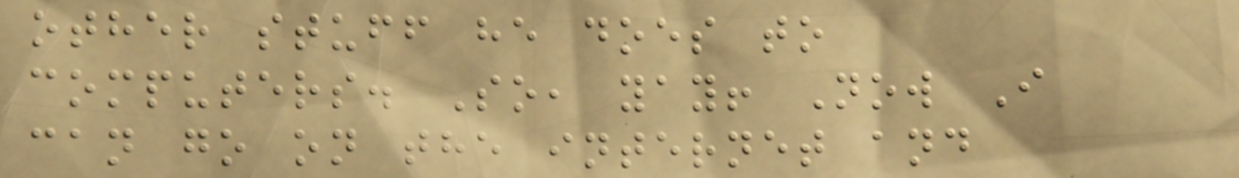other stuff he does to
computers. So, yay! Now I
can go on the internet and
